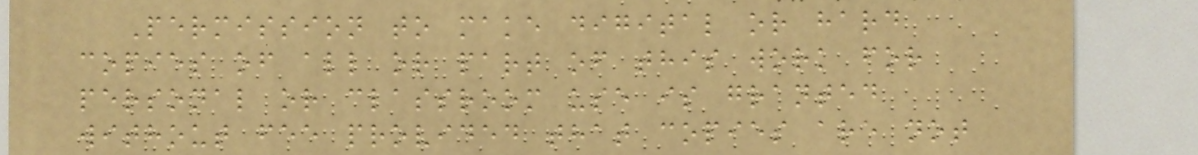Permission to make digital or hard
copies of all or part of this work for
personal or classroom use is granted
without fee provided that copies are not
